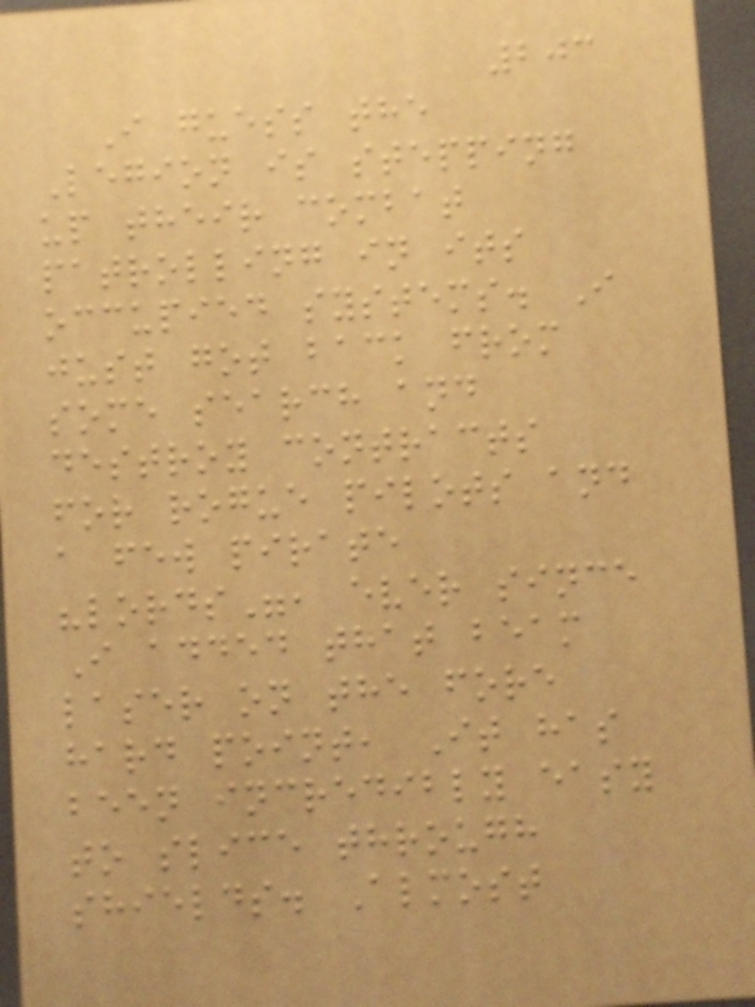203
I guess the
Legion is stepping
up their combat
patrolling in its
occupied systems. I
just got back from
some search and
destroy contracts
for rogue pilots and
a few pirate
"lords", ever since
I added that beam
laser on the fore
hard point, It has
been incredibly easy
to slice through
shields. Almost
